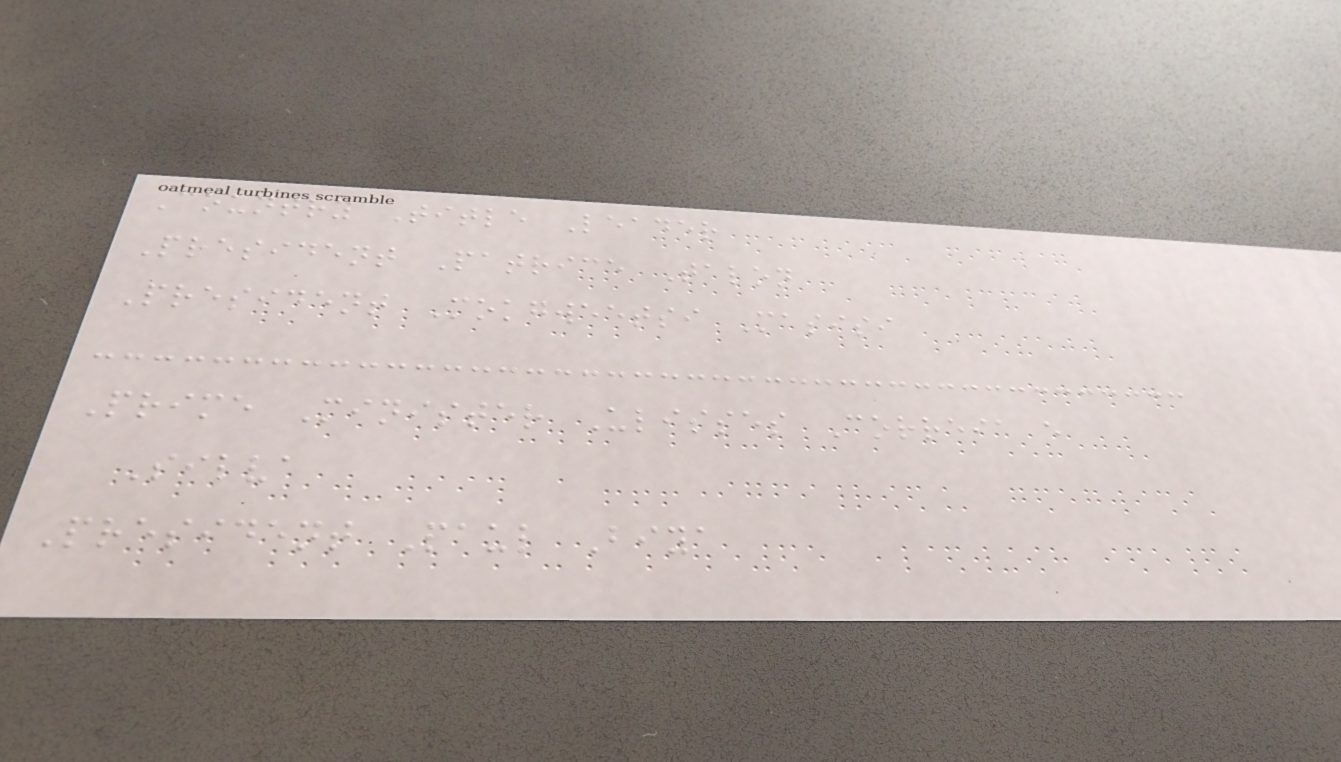Country Title Leader
President Patrice Talon
President Mokgweetsi Masisi
Prime Minister Ulisses Correia e
Silva
President Paul Biya
